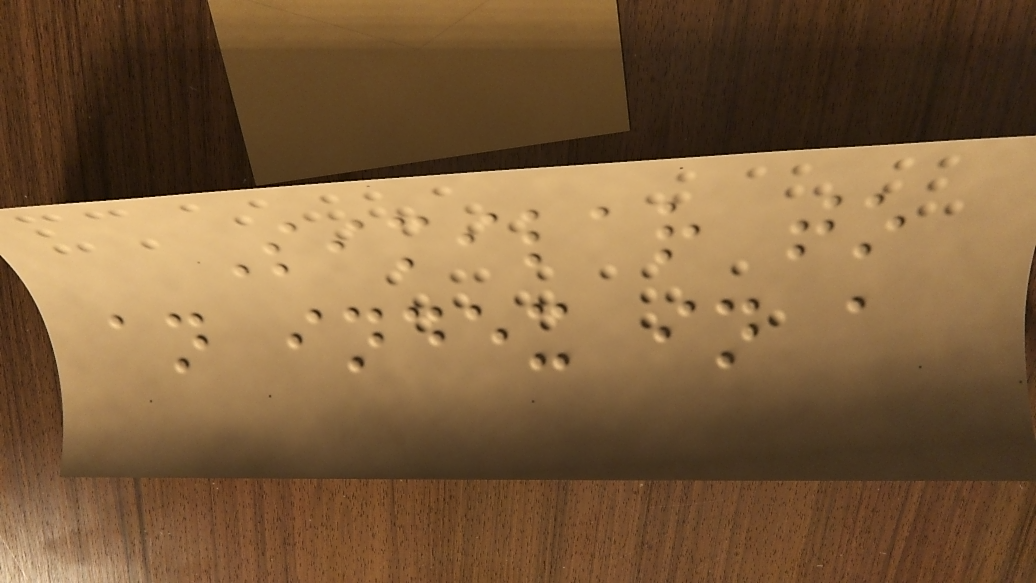Similar to
an index in a
